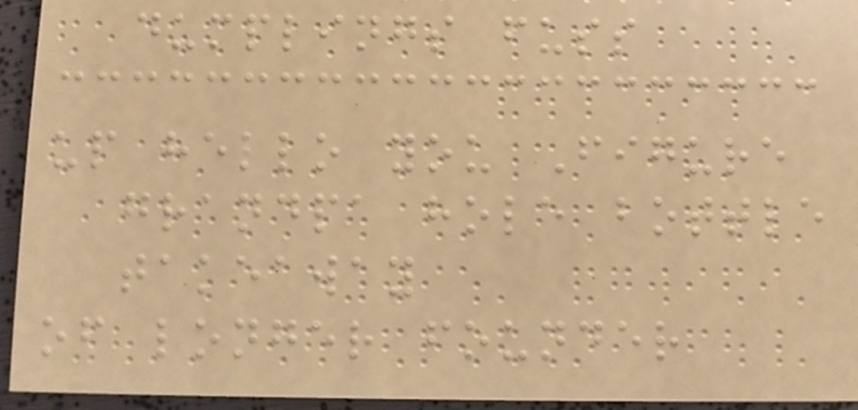dumplings fuss
up hello you Figure
grandpa hole bottle
takeaway
of longer founder
